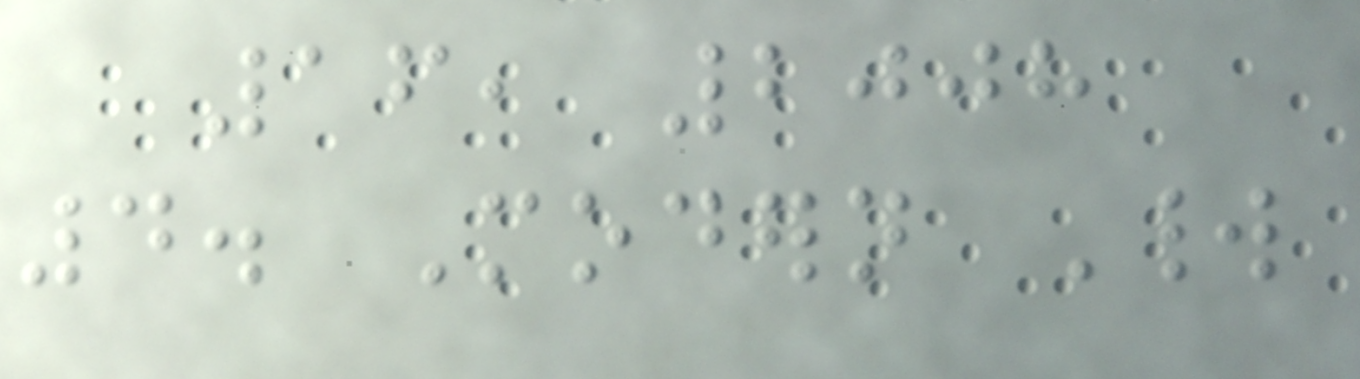16, 2008
4. Modern World
